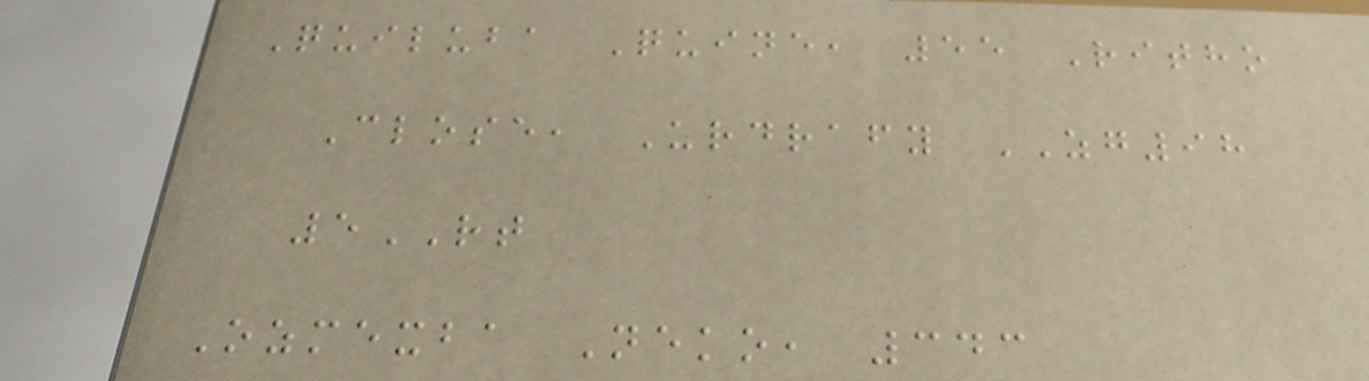Quiluba Quine, 55 Ritho
Close, Urdrafy ZG98
5RT
Ozmexba Neko, 343
